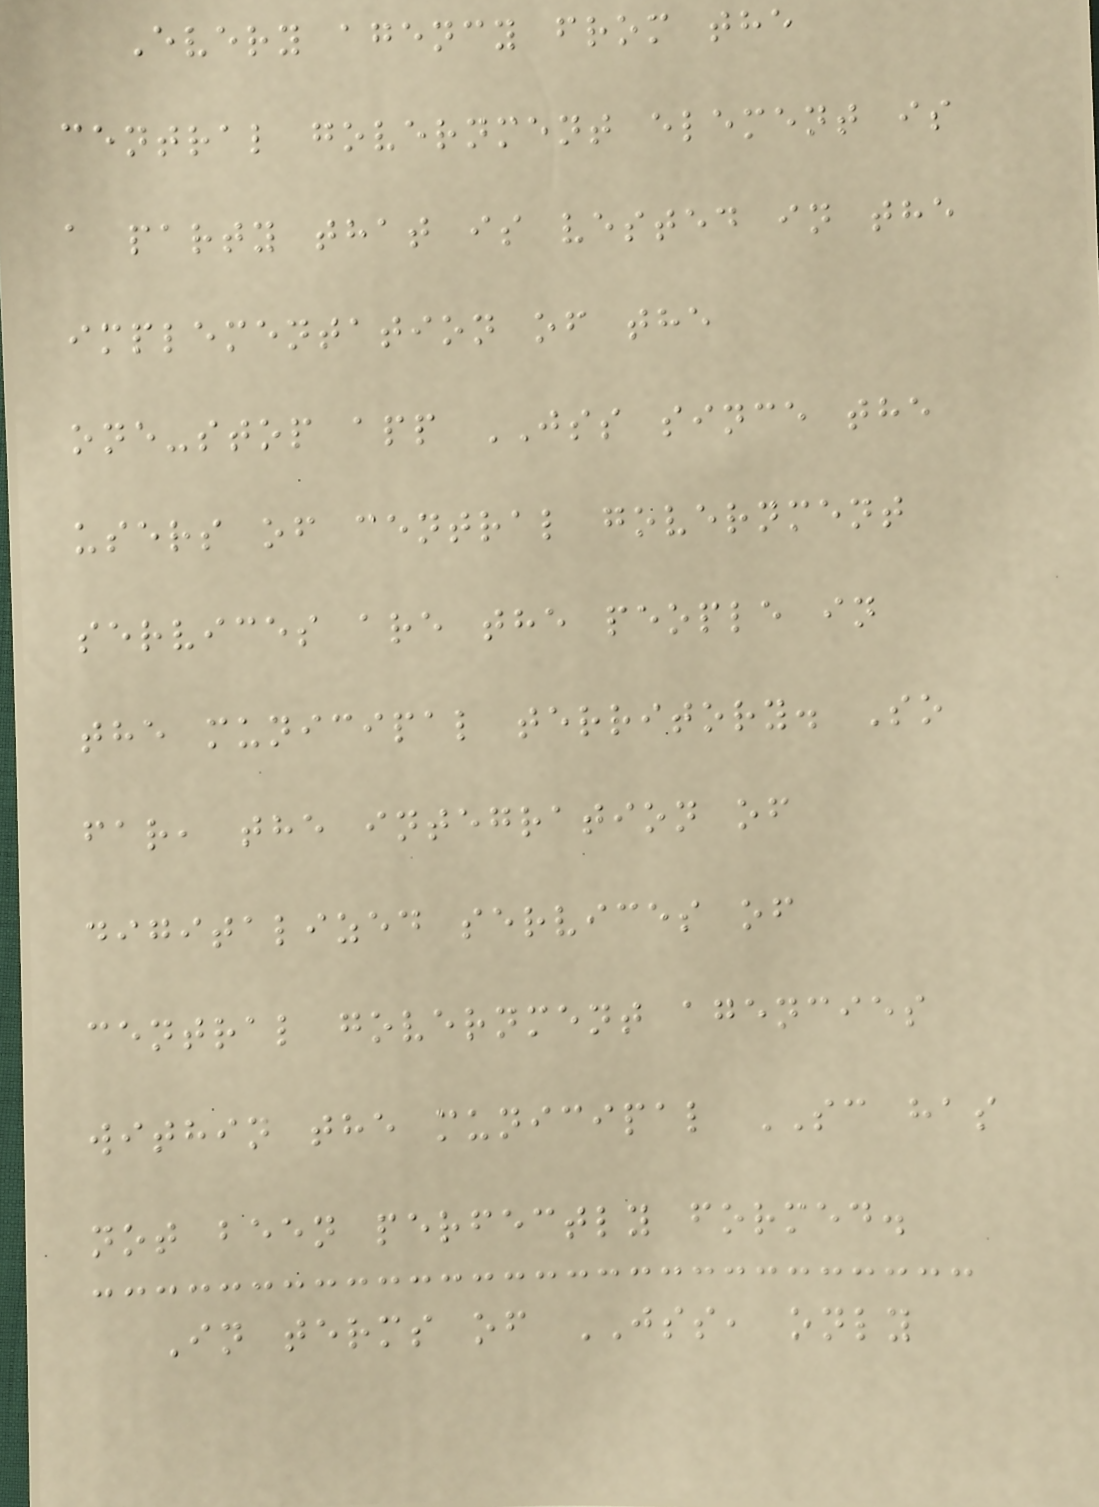Every agency from the
central government element is
a party that is vested in the
implementation of the
one-stop app JSS since the
users of central government
services are the people in
the municipal territory. So
far, the integration of
digitalized services of
central government agencies
within the municipal SC has
not been perfectly formed.
In terms of JSS, only
